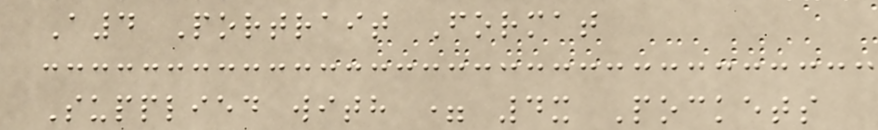A4 Portrait Format
Supplied with = 4x Pockets
